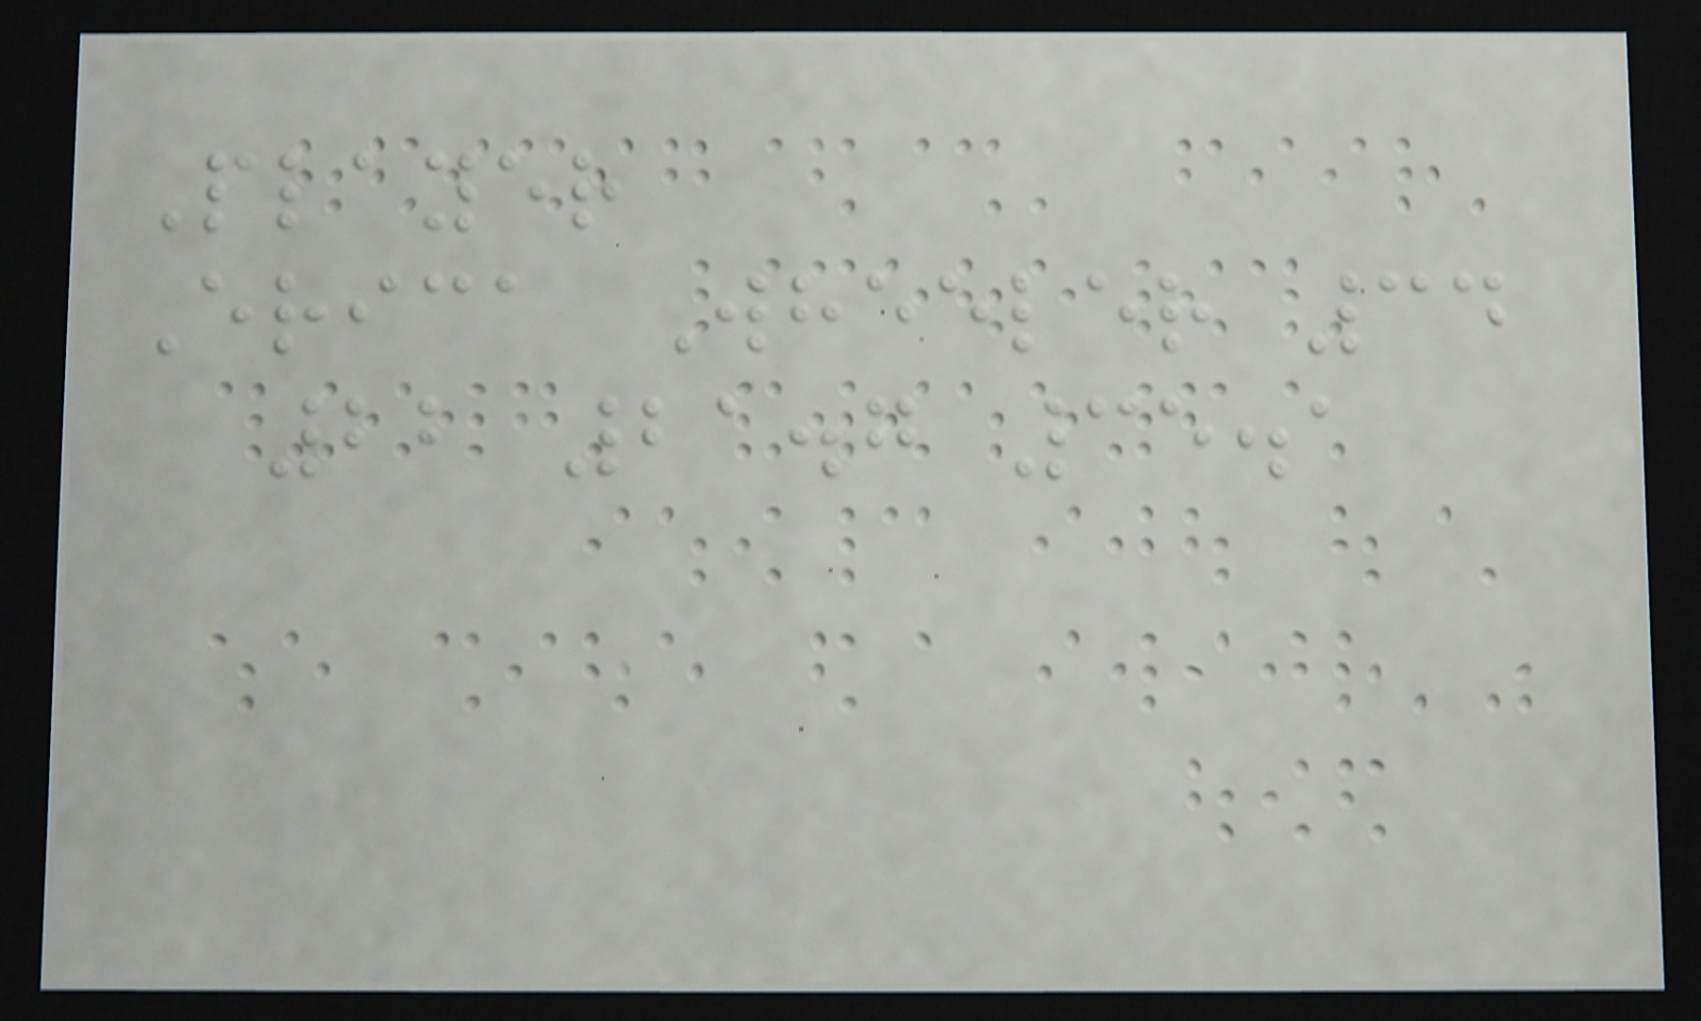Player
Erica Wheeler 34
22 21.7 35.1
